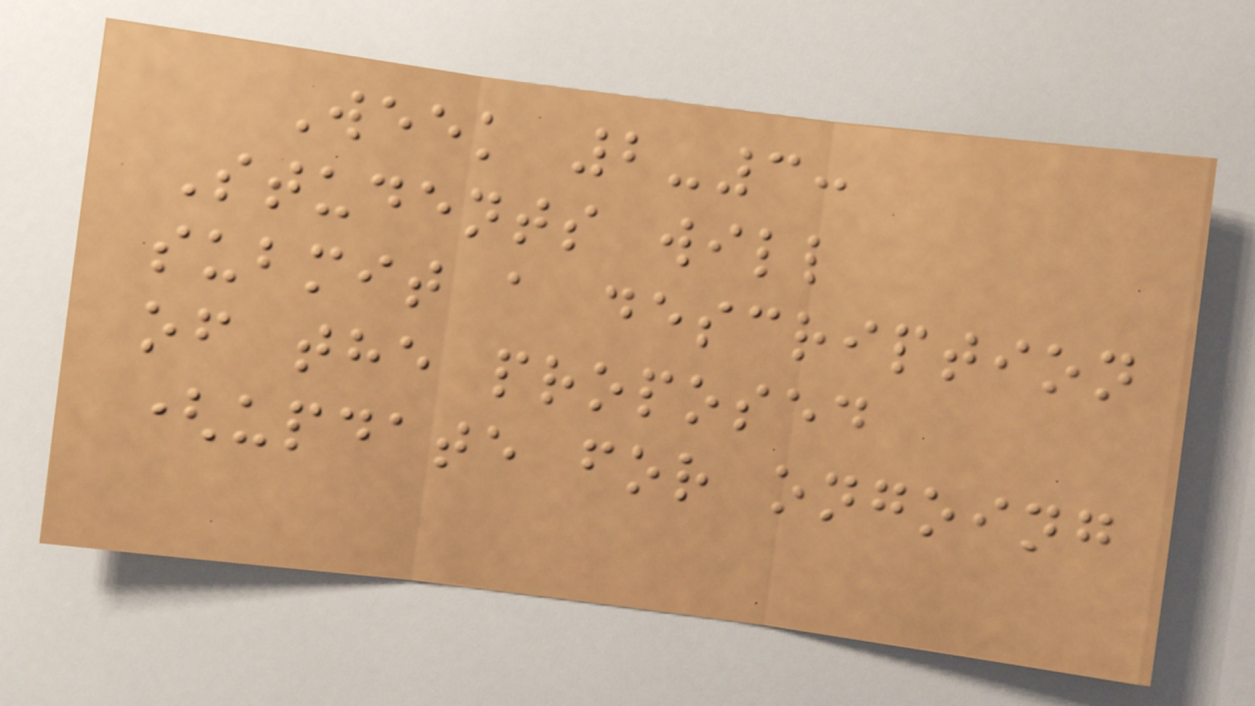Week 2-3:
Students will
submit a description
of the proposed
(update for ongoing
